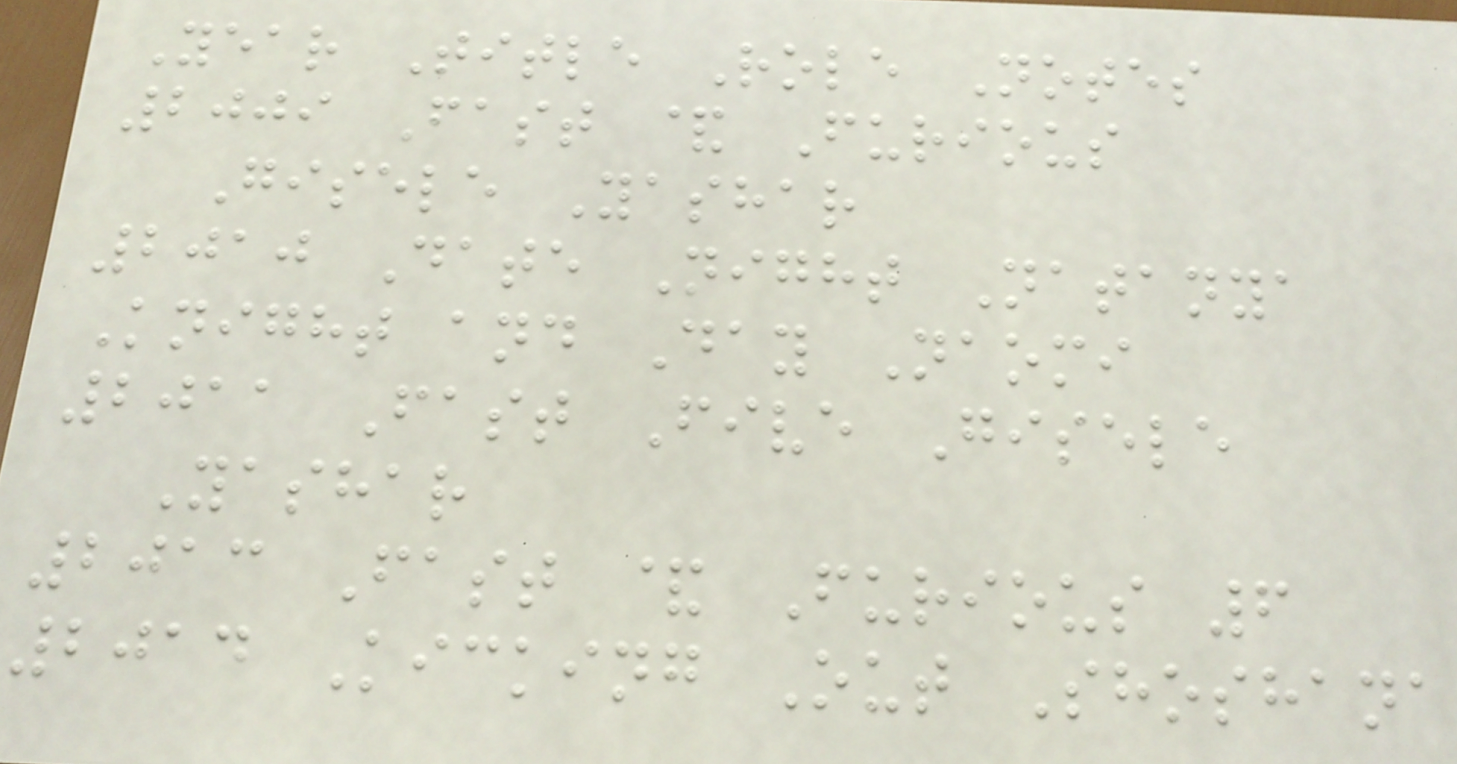Year Title Role Notes
2009 Fast & Furious
Gisele Yashar
2010 Date Night Natanya
Knight and Day Naomi
2011 Fast Five Gisele
Yashar
2013 Fast & Furious 6
2014 Kicking Out Shoshana
